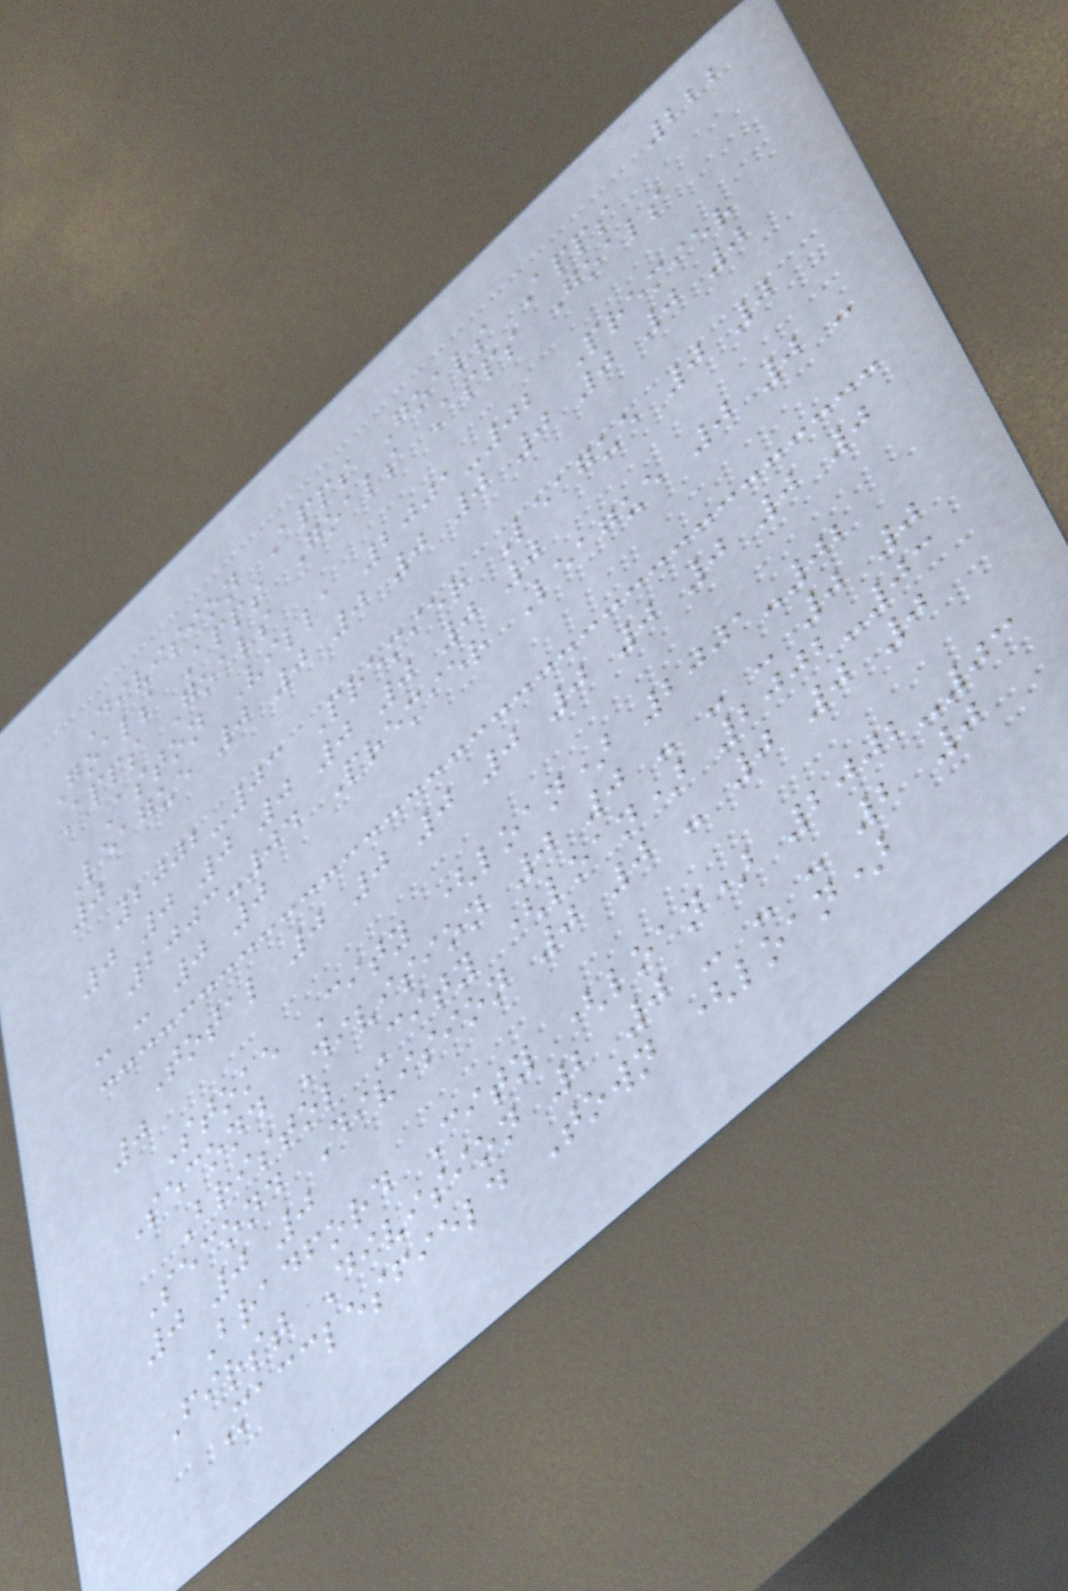222
Division Apps Goals Apps
Goals Apps Goals Apps Goals
Apps Goals
Aston Villa 2001-02 Premier
League 0 0 0 0 0 0 0 0 0
0
2002-03 Premier League 0 0
0 0 0 0 0 0 0 0
2003-04 Premier League 0 0 -
- - 0 0
Total 0 0 0 0 0 0 0 0 0
0
Stoke City (loan) 2001-02
Second Division 0 0 - - - 0 0
Bristol City (loan) 2002-03
Second Division 0 0 - 0 0 0
0 0 0
Bradford City (loan) 2002-03
First Division 2 0 - - - 2 0
Macclesfield Town (loan)
